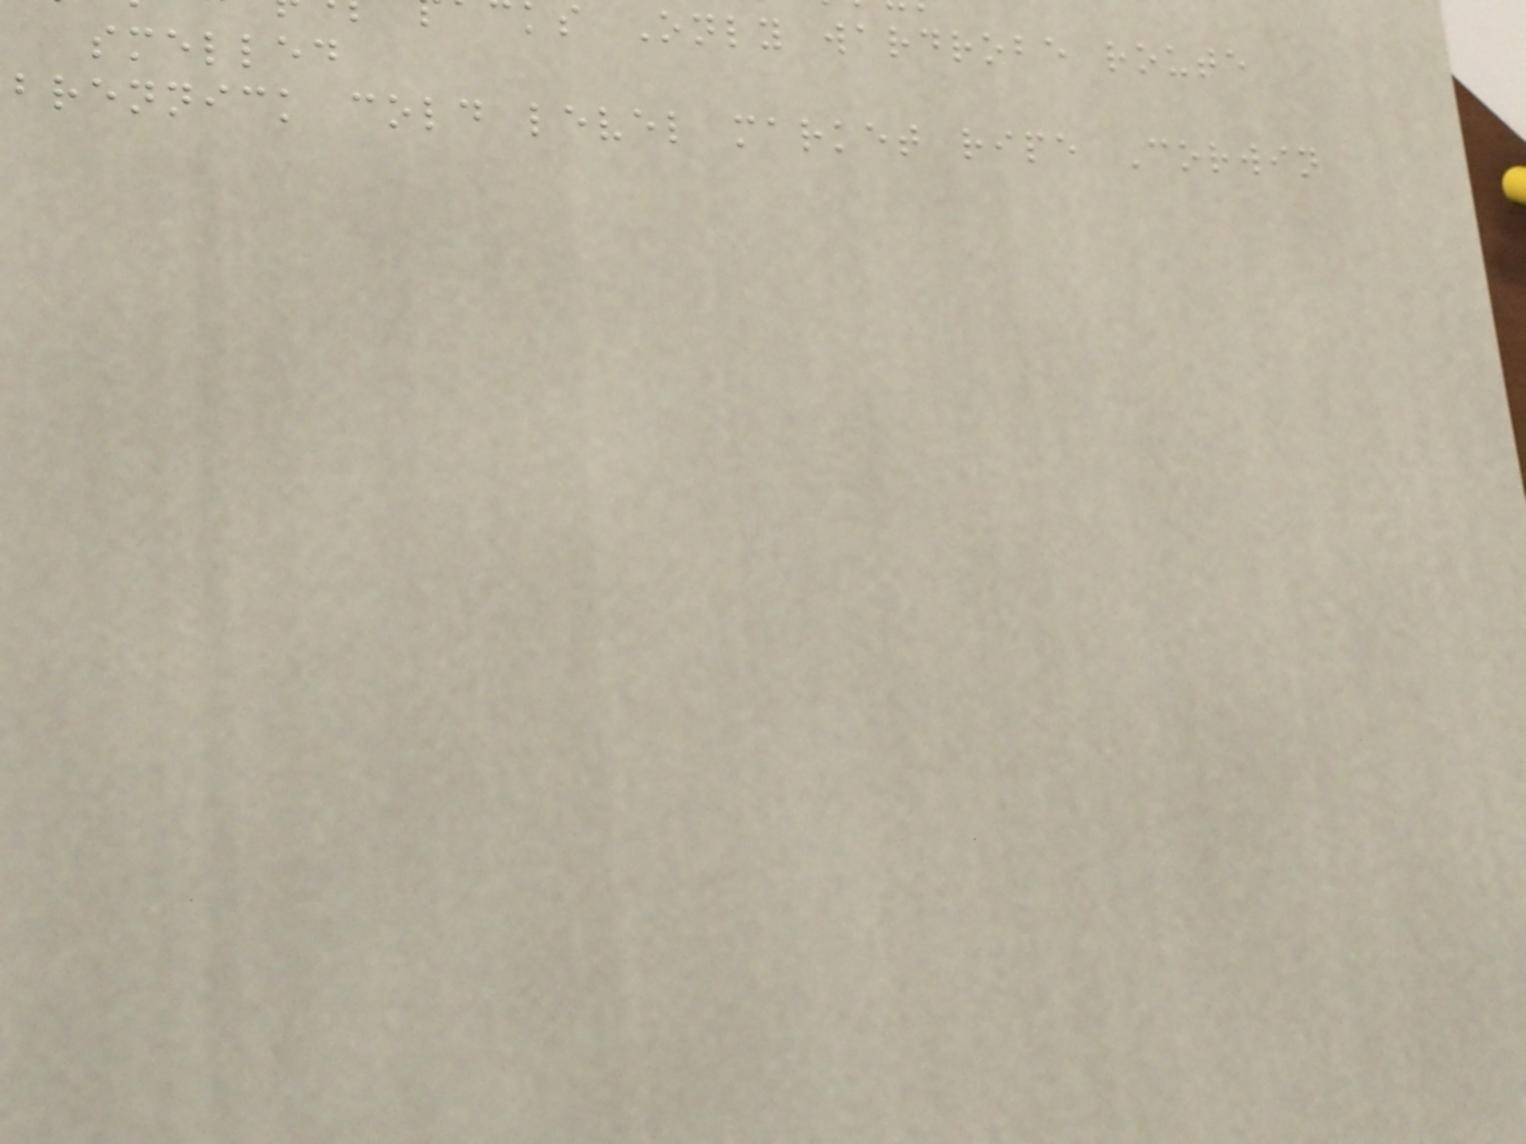s Only wardrobe route
smelled
brennick cold level market ripe Corwin
